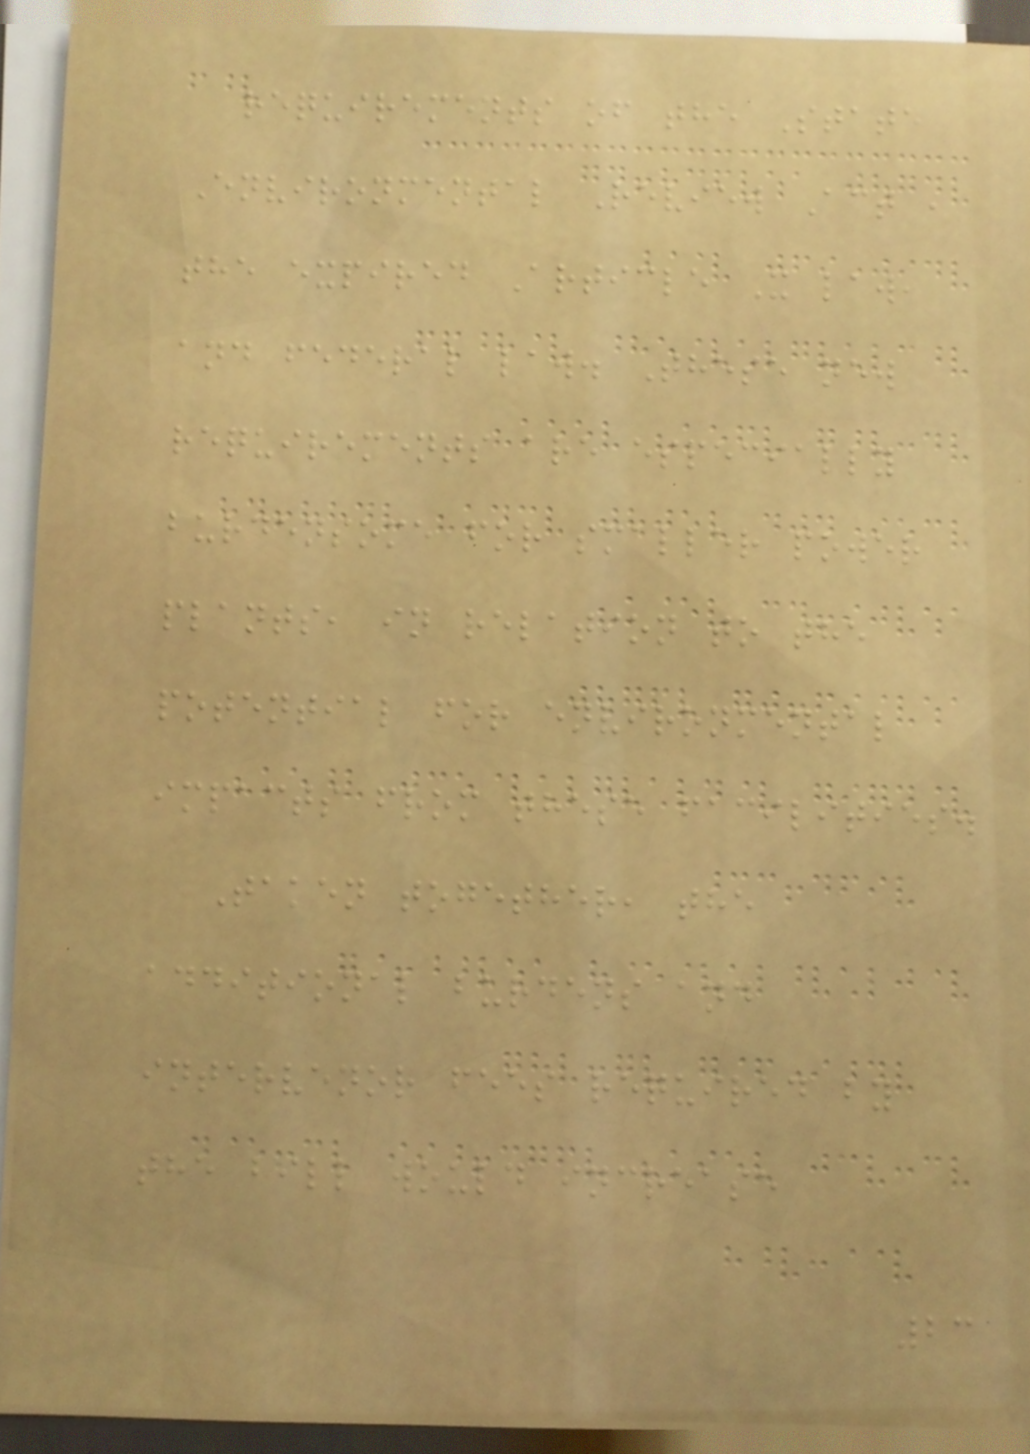requirements of the State
Environmental Review Act ,
the expired Article X law,
and federal law. These new
requirements are especially
burdensome for smaller power
plants, in relation to the
potential for environmental
impacts from these facilities.
Taken together, the
additional burdens and
intervenor fees required by
the bill would increase
23
